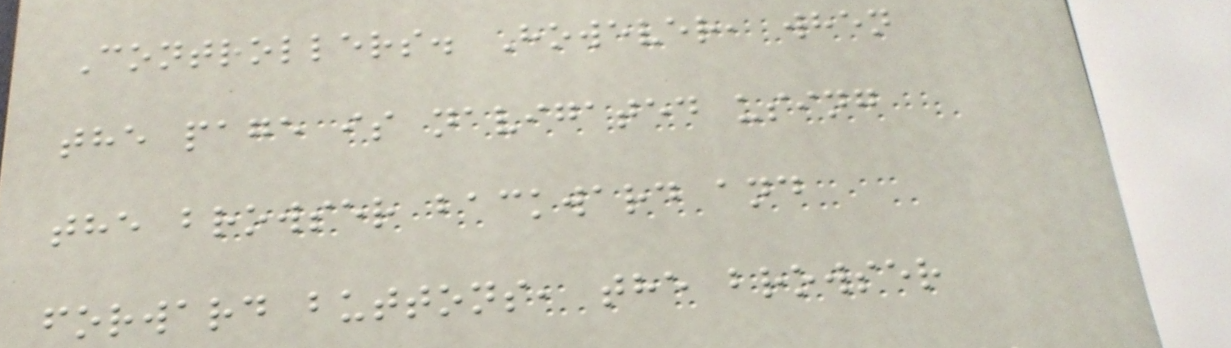Controllers. However, when
the page is navigated using
the browser backward and
forward buttons, the browser
